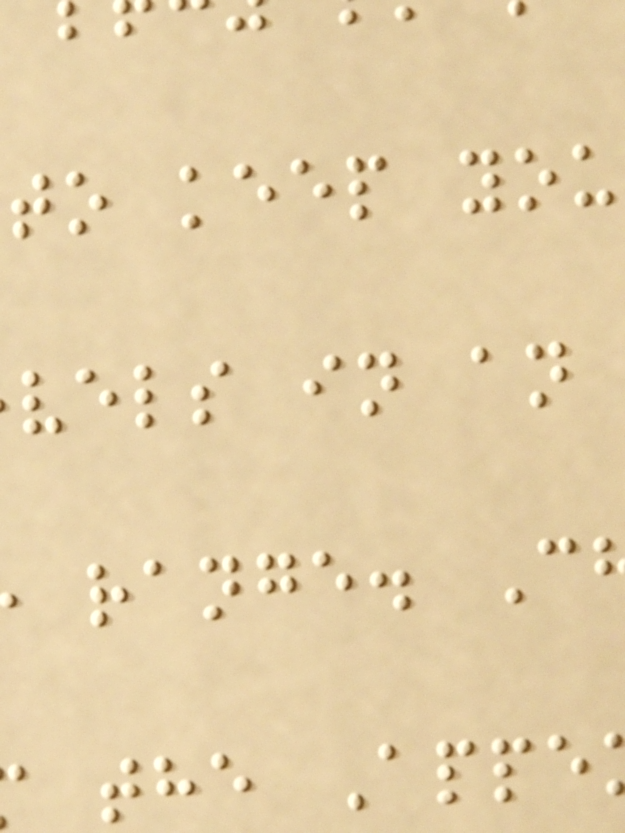to keep you
vels in an
range. C
the Appe
